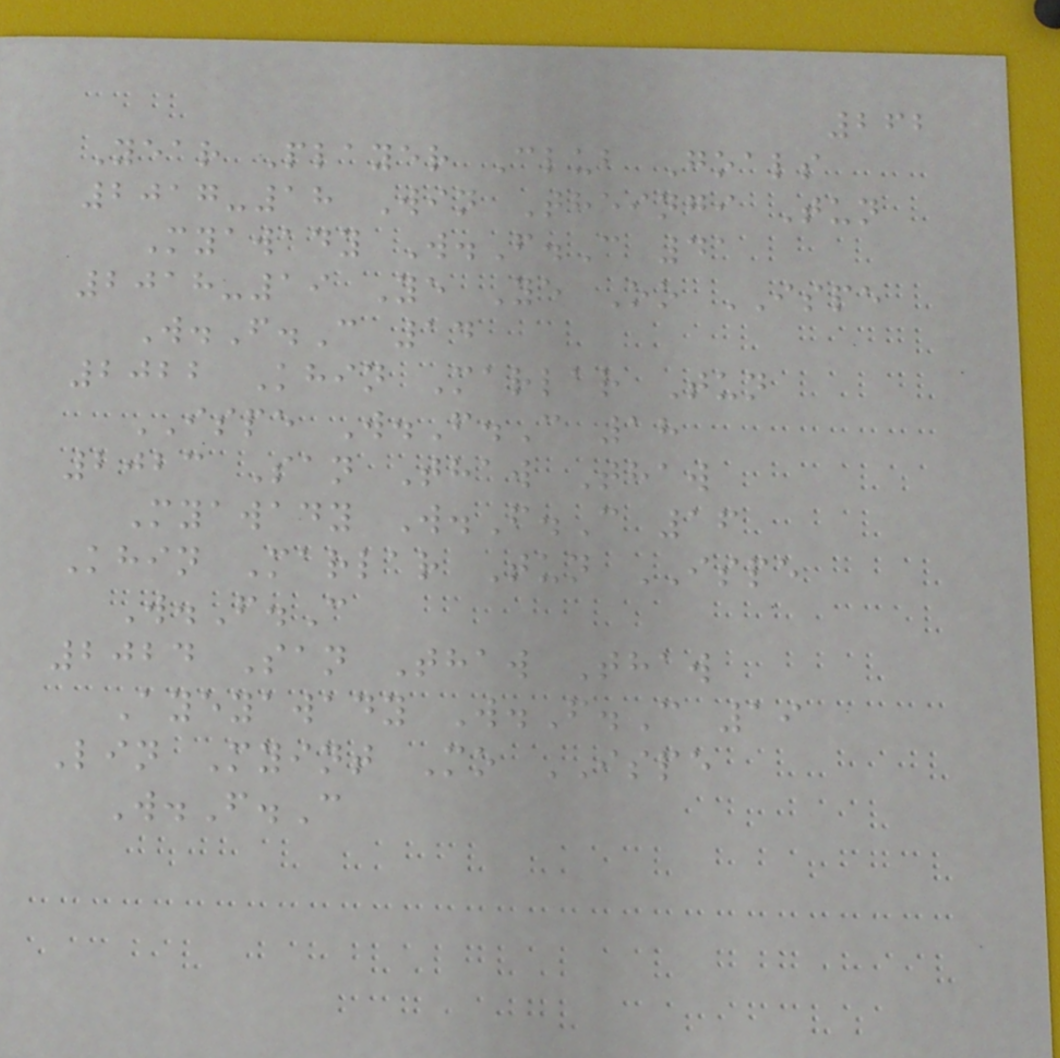262
Year Player Club Goals
2017-18 Win Theingi Tun
Myawady W.F.C 41
2018-19 Ye Ye Oo ISPE
W.F.C 14
2022 Khin Marlar Tun
ISPE W.F.C 18
2023 San Thaw Thaw
Myawady W.F.C 16
Khin Marlar Tun ISPE
W.F.C
2024 San Thaw Thaw
Ayeyawady W.F.C 19
Lin Myint Mo ISPE
W.F.C
